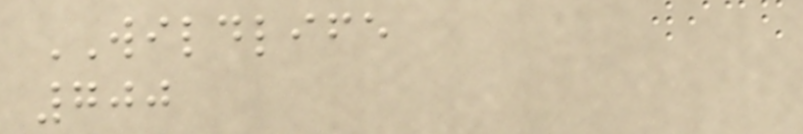WILDLIFE
700
